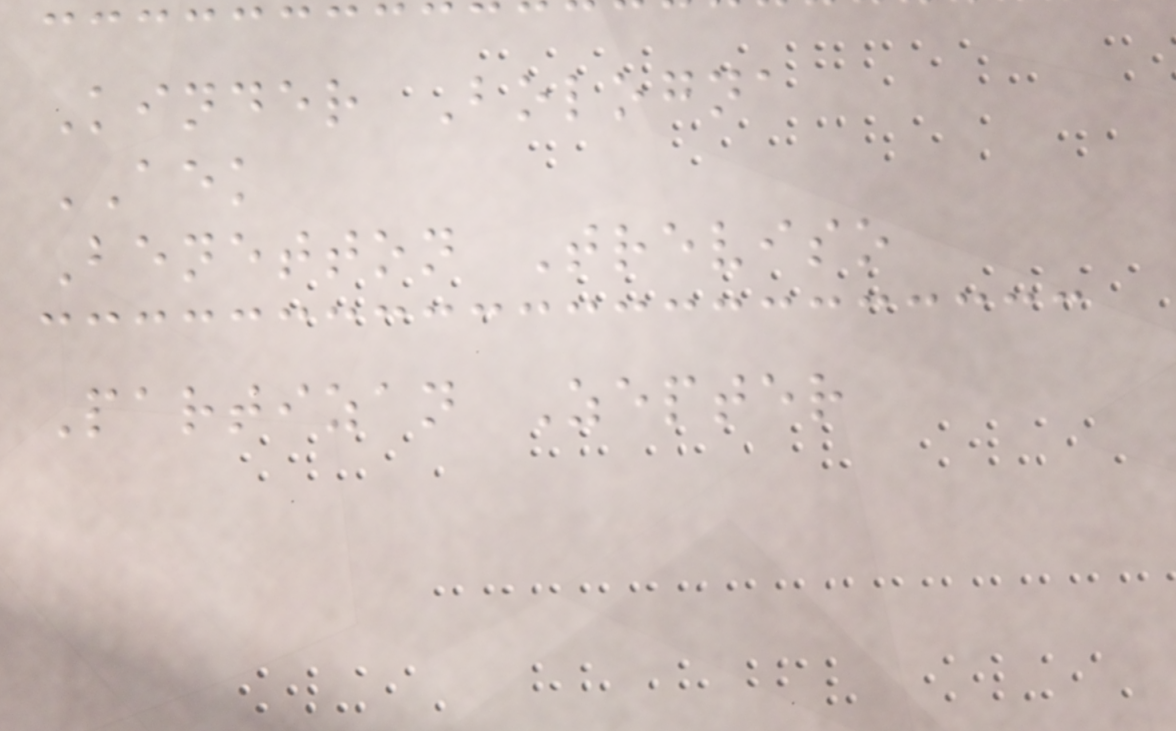Kinder Bologna
AEK
Benetton Treviso
Partizan Zepter
